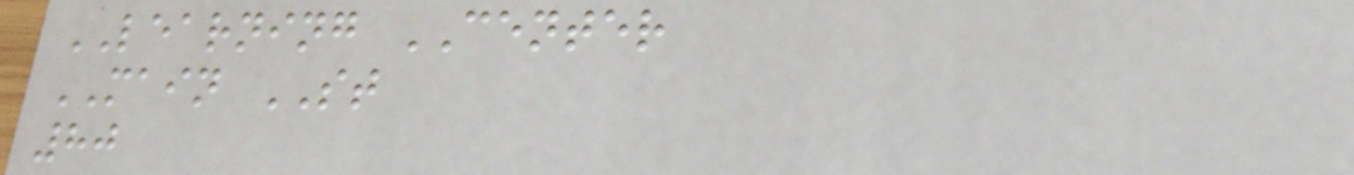LEARNING CENTER
MAIN ST
80
